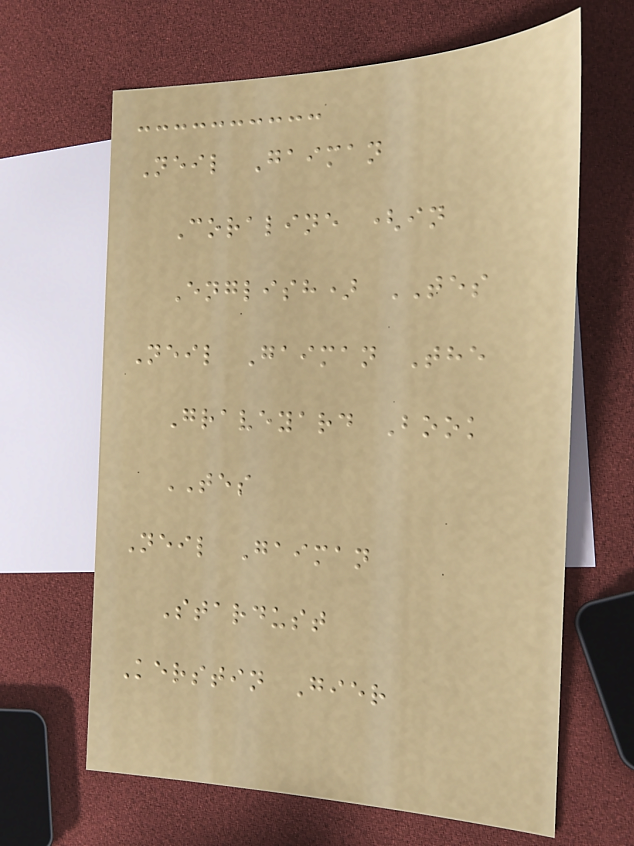Neil Gaiman
Coraline (in
English) TES
Neil Gaiman The
Graveyard Book
TES
Neil Gaiman
Stardust
Kerstin Gier
